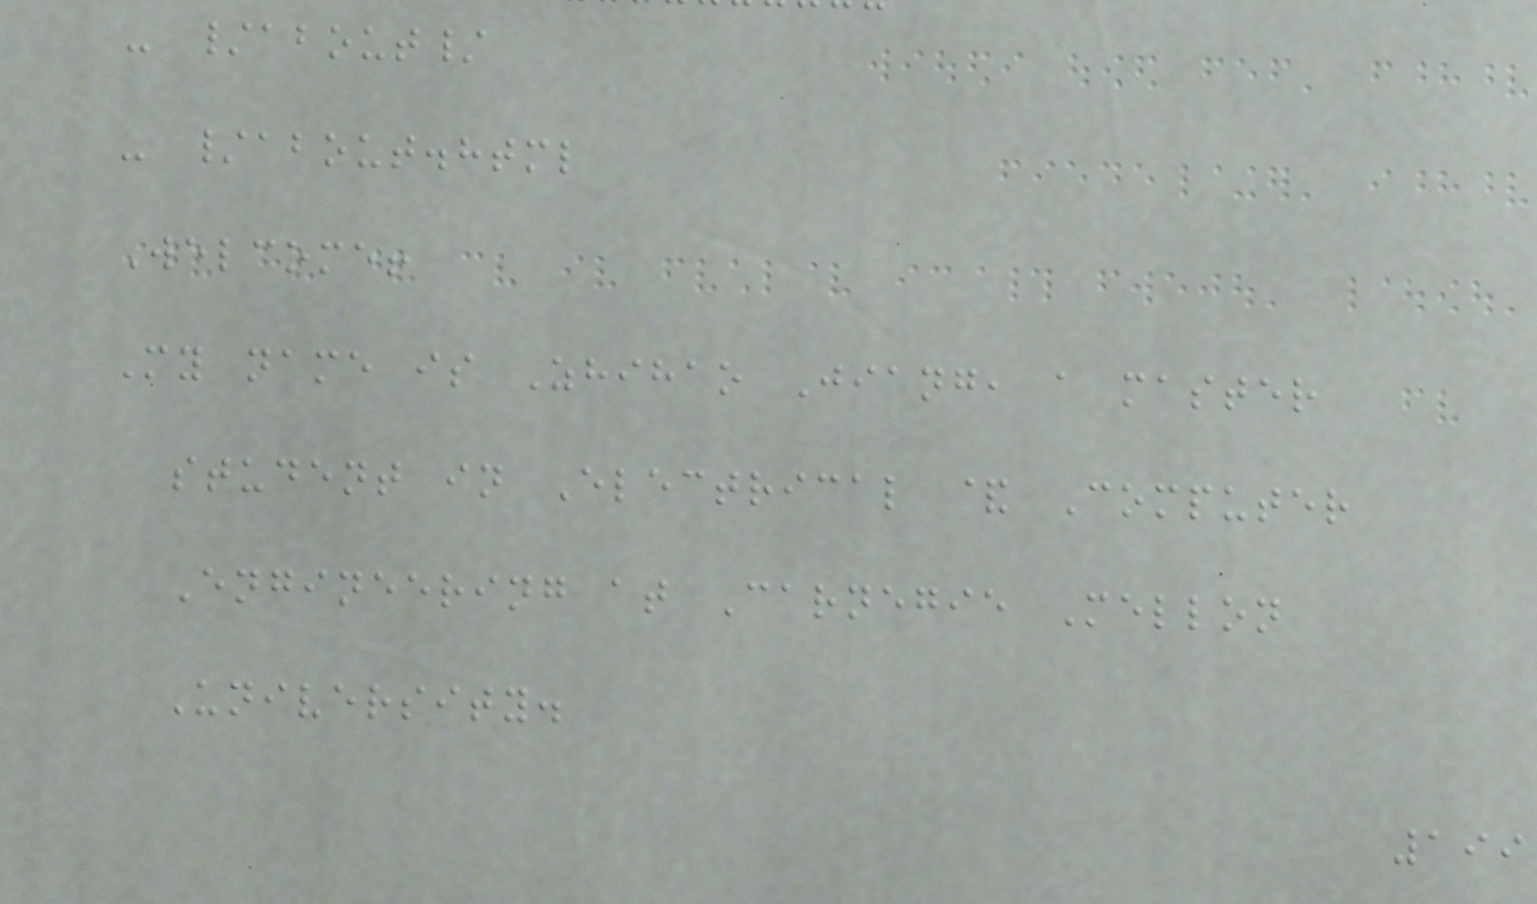- /about/
- /about.html
Welcome!
My name is Zhihao Jiang, a master
student in Electrical & Computer
Engineering at Carnegie Mellon
University.
199
